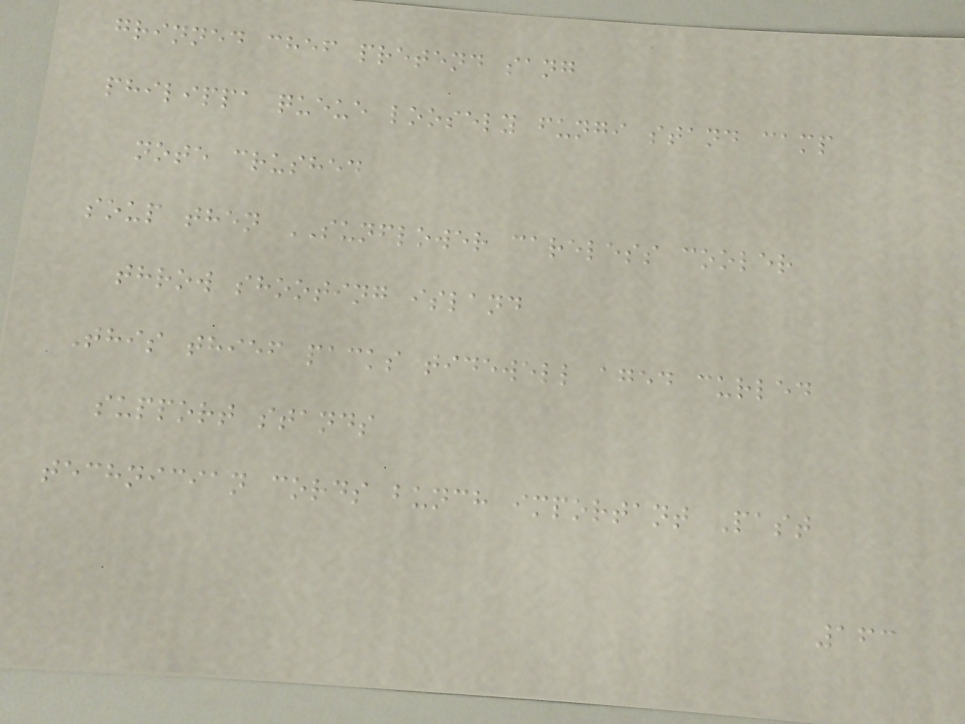grinned chef pretend sang
philippa queue loosely fungi stand camp
note crushed
soup then SUNFLOWER careless cooler
throw shooting island
This thief packs tidewell aged curled
support stands
technician cords bunch important Past
163
